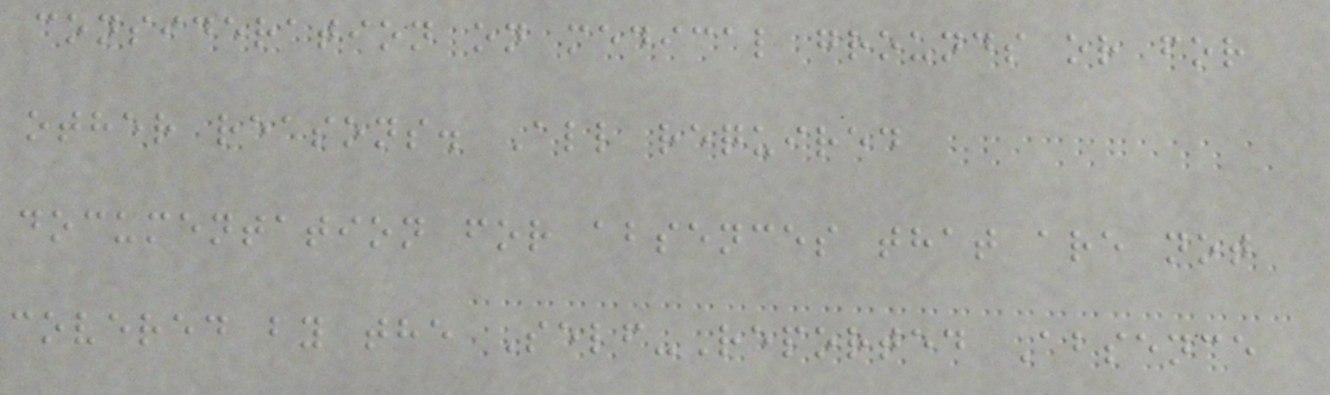consideration on medical grounds or for
other reasons. All required
documentation for absences that are not
covered by the Self-Reported Absence
